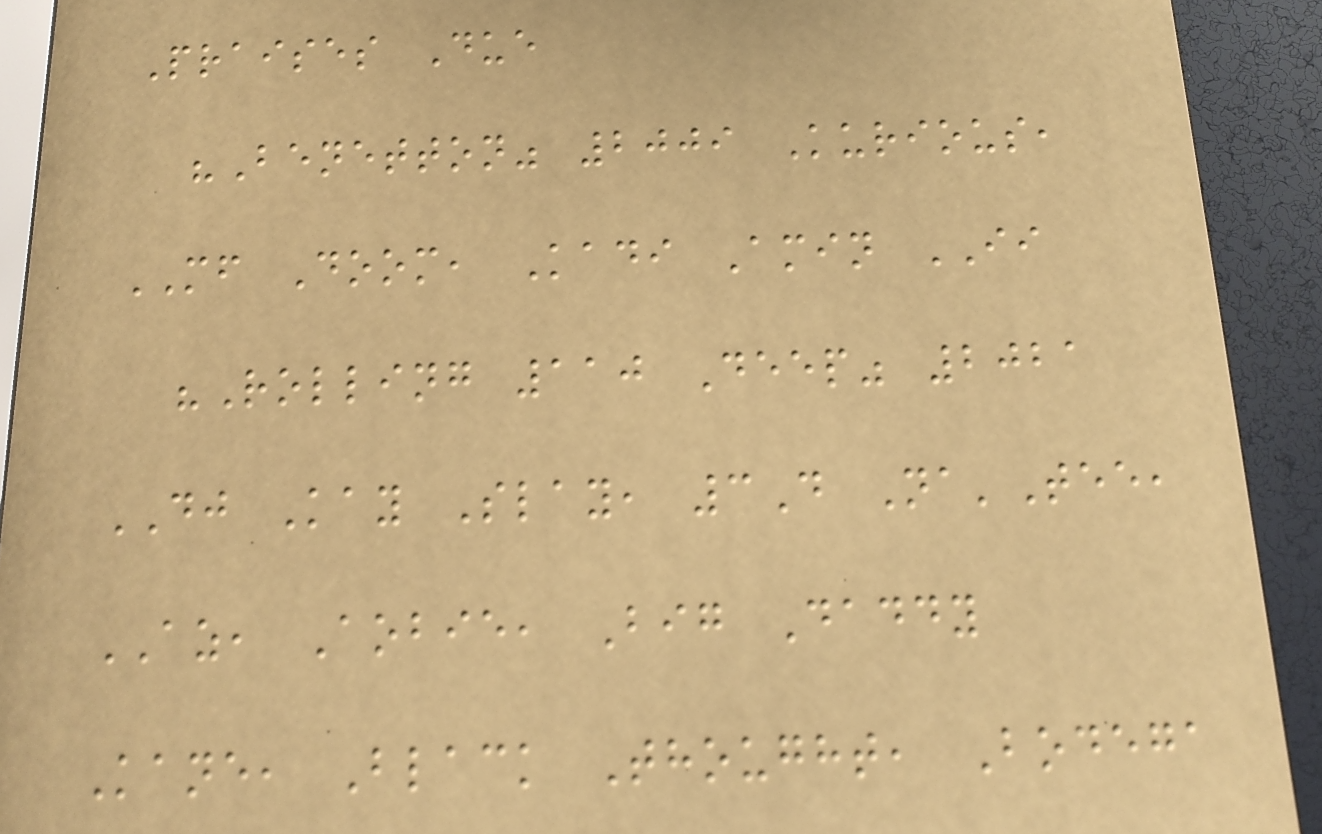Praises Due
"Benetton" 2009 Kurious,
MF Doom, Kadi Amin II
"Rolling 110 Deep" 2021
DJ Kay Slay, 3D Na'Tee,
AZ, Aobie, Big Daddy
Kane, Black Thought, Bodega
